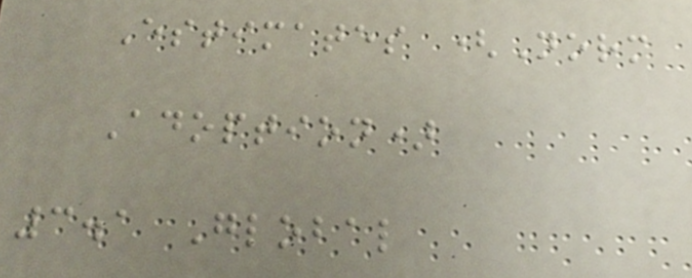Estimates (Norm
Adoption)
3.1 Global
